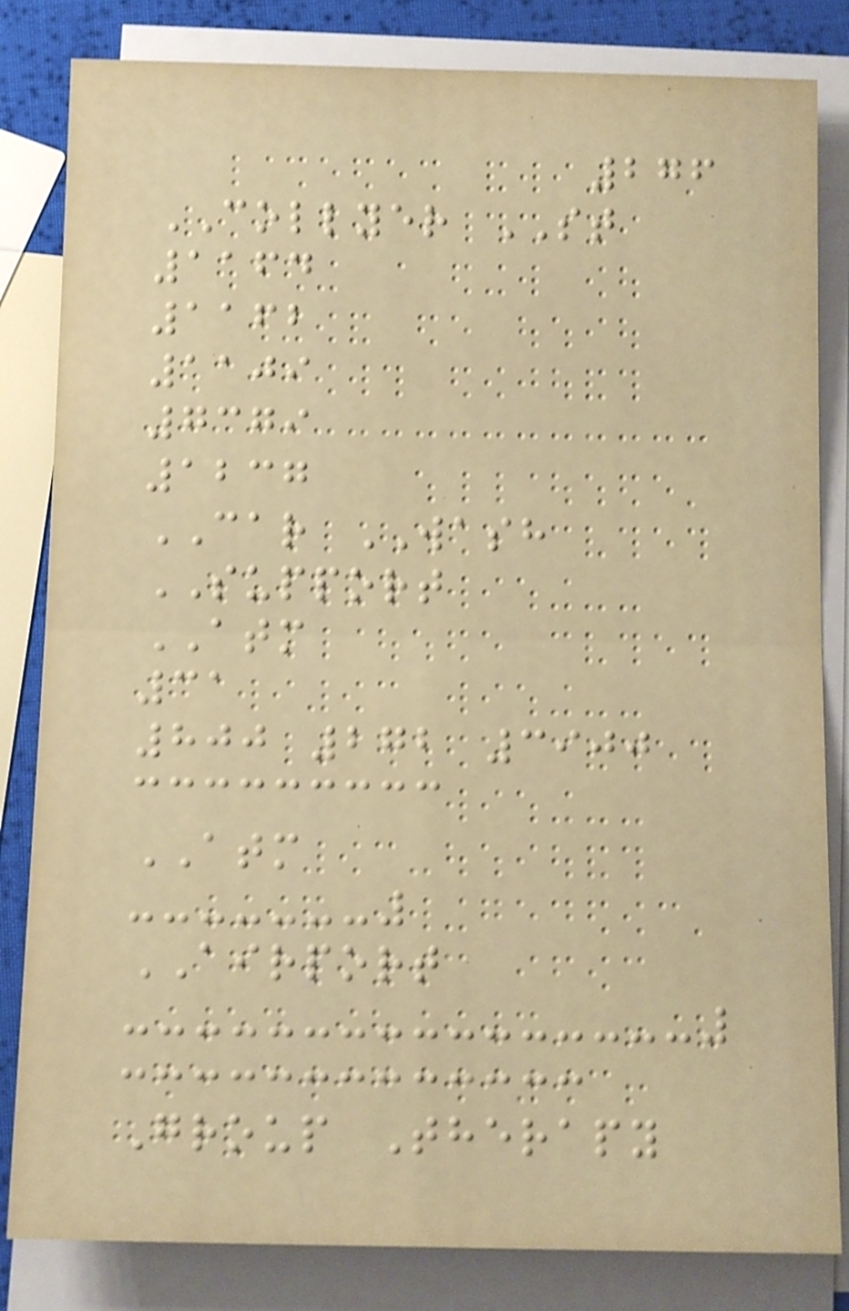276
COLLYER ST
1164
1162
1109
7379
1237
CAR WASH
SUPPORT
ATM
31
800 272 3900
ATM
AIRPORT
Group Therapy
